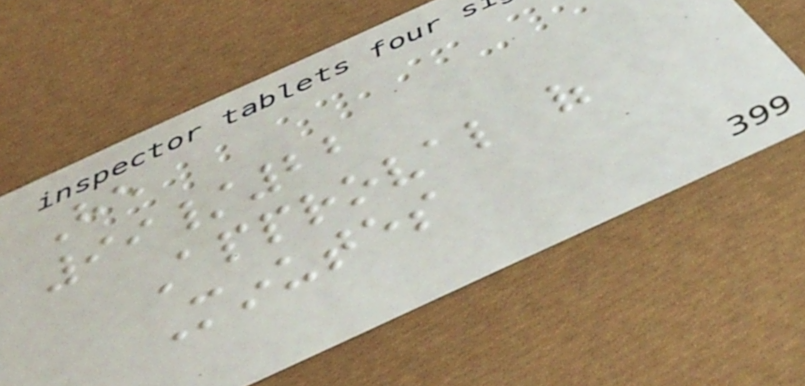He
99/22
Approval of
Minutes
